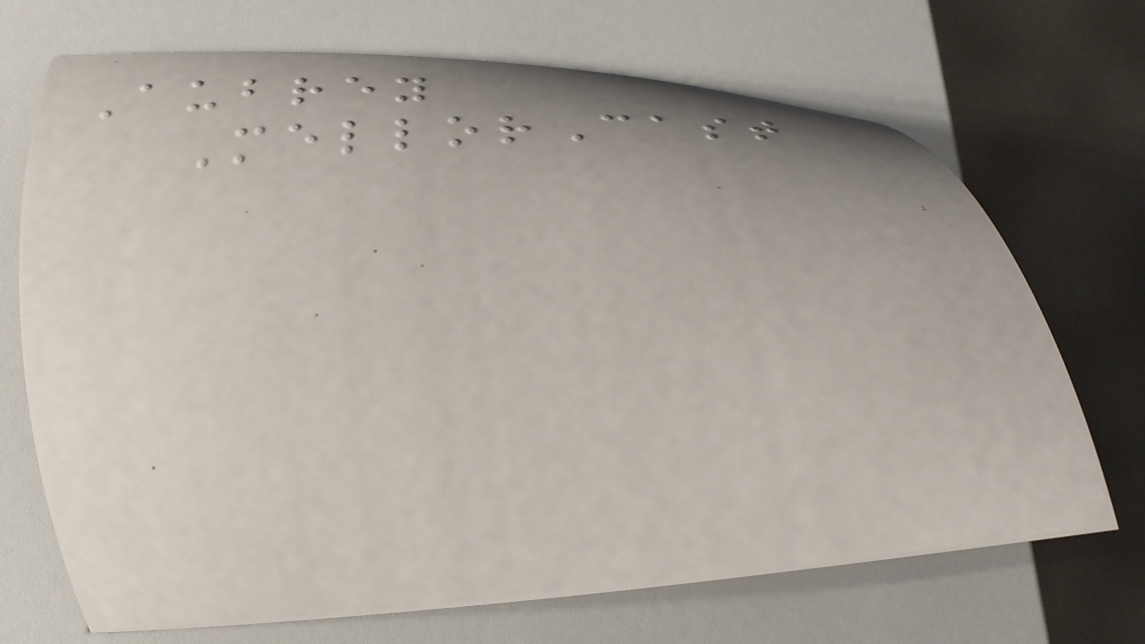Aubrey
MellorCast
